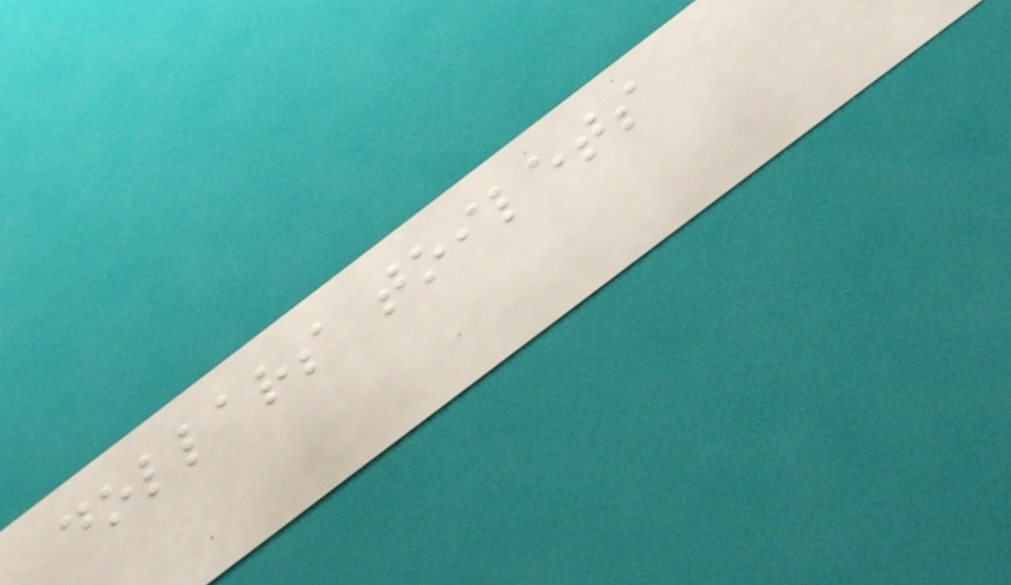dollars toilets
